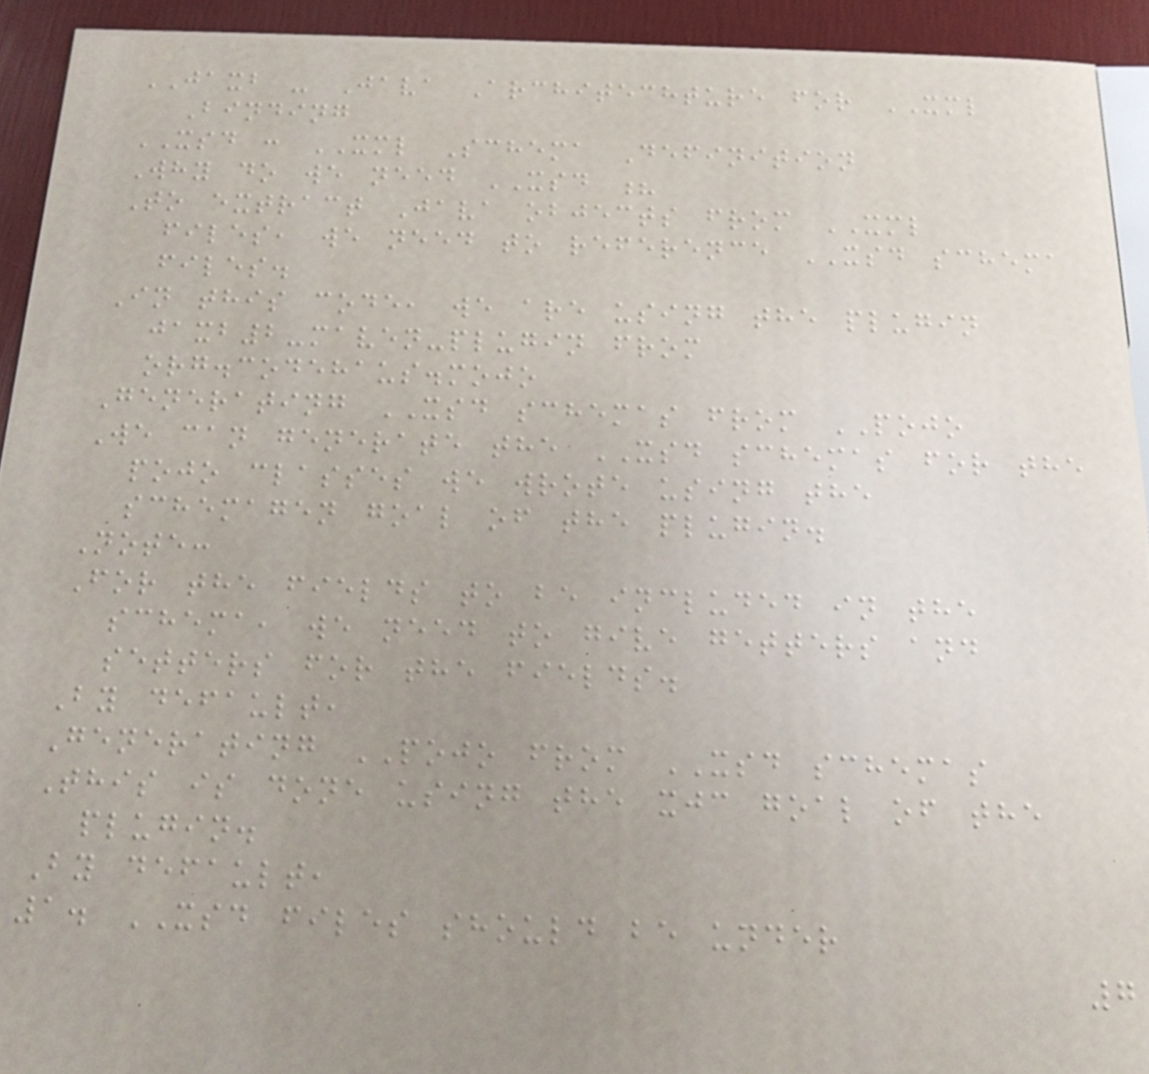JAXB - Java Architechture for XML
Binding
XSD : XML Schema Definition
Why do we need XSD ?
To extract Java objects from XML
files, we need to reference XSD schema
files.
In this code, we are using the plugin
jaxb2-maven-plugin from
org.codehaus.mojo
Generating XSD schemas from POJO
We can generate the XSD schemas for the
pojo classes we wrote using the
schemagen goal of the plugin.
Note:
For the fields to be included in the
schema, we need to give getters and
setters for the fields.
By default,
Generating POJO from XSD schemas
This is done using the xjc goal of the
plugin.
By default,
1. XSD files should be under
7
